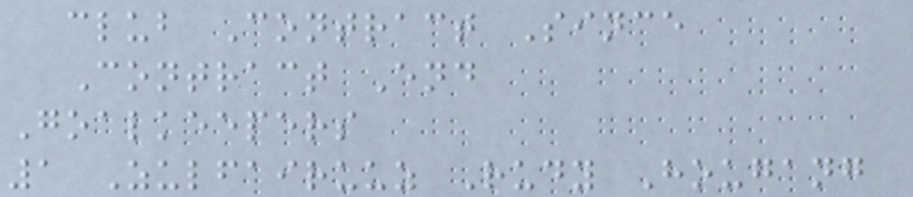club Contract Since
Contract End
Goalkeepers
1 Zulfairuuz Rudy Hougang
